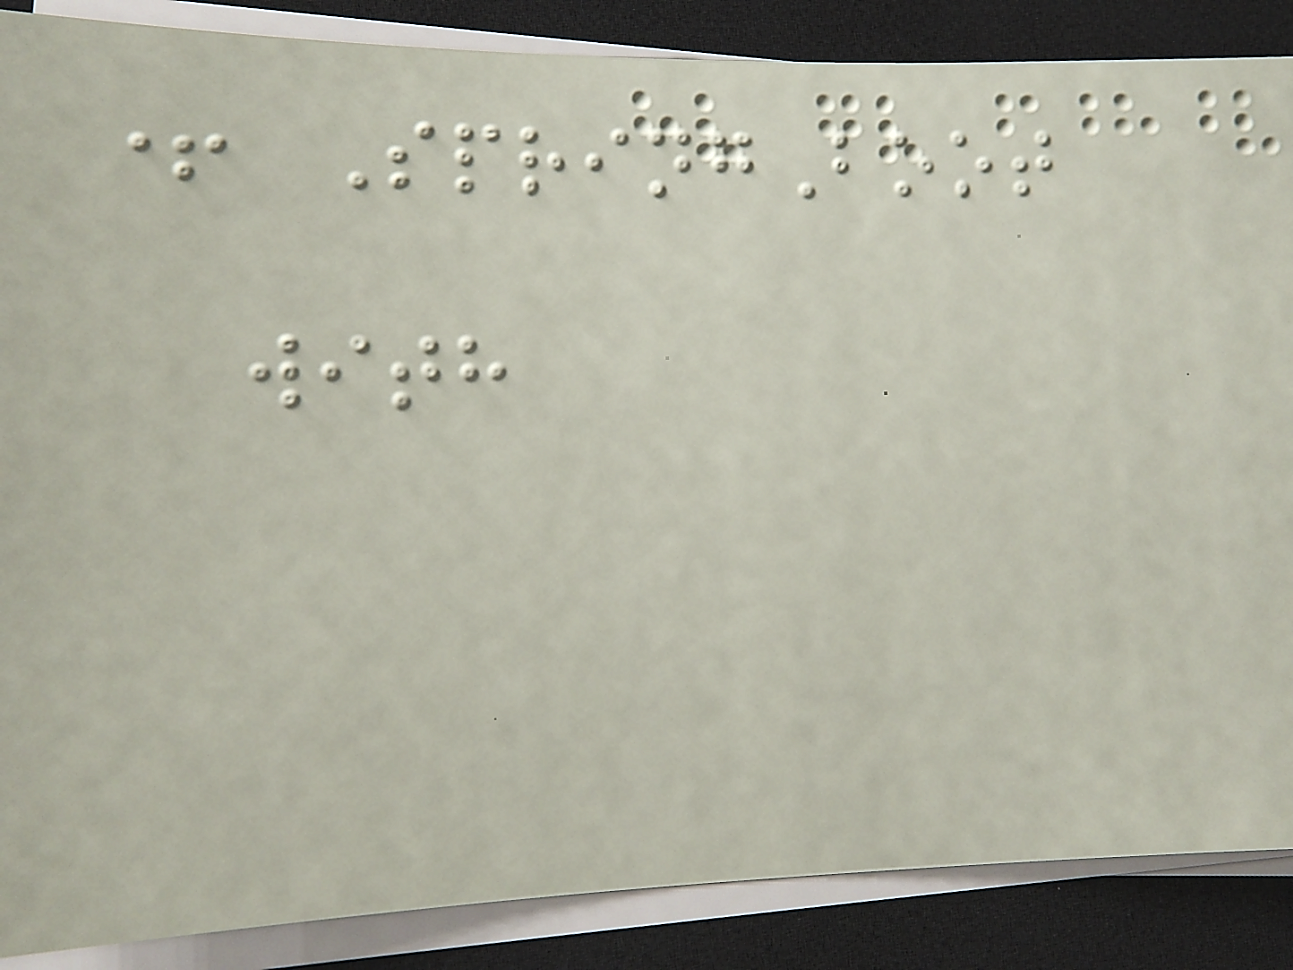+ SpringBoot
with
